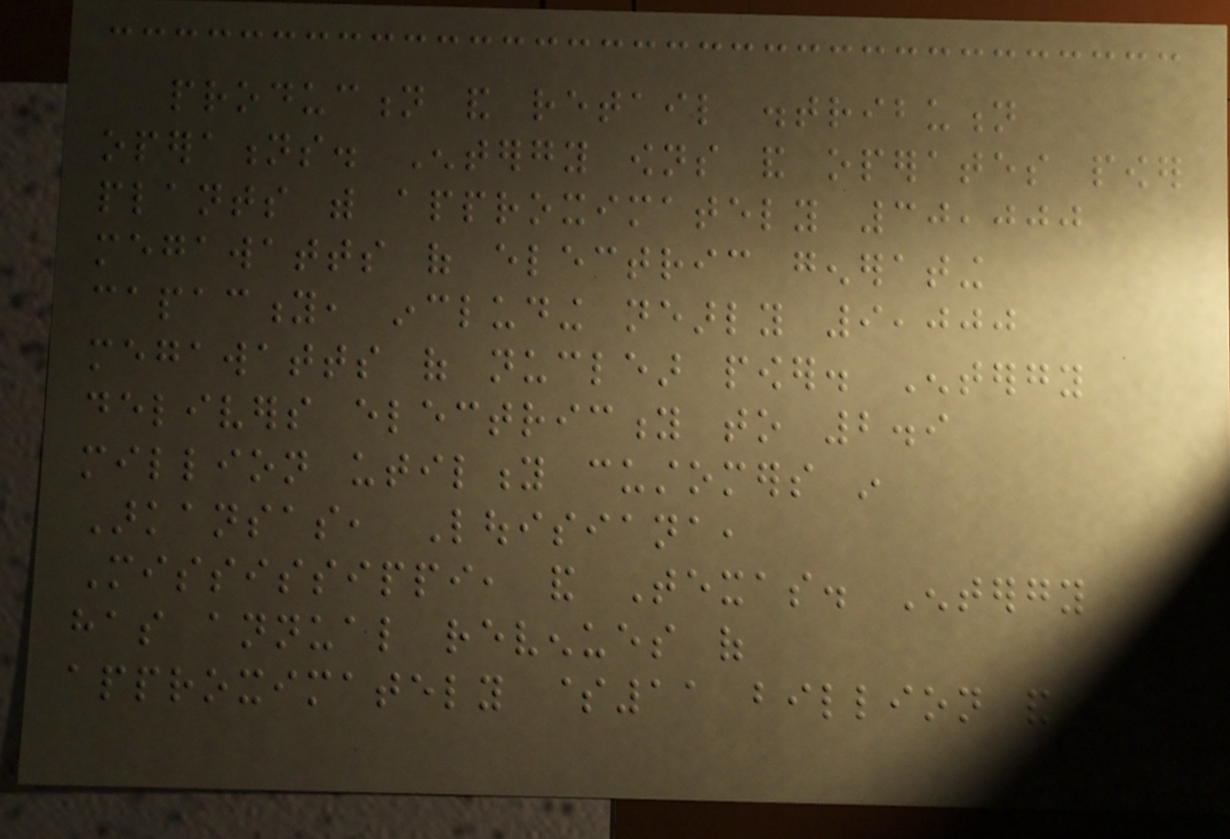production and retail distribution
operations. Entergy owns and operates power
plants with approximately 30,000
megawatts of electric generating
capacity, including nearly 9,000
megawatts of nuclear power. Entergy
delivers electricity to 2.9
million utility customers in
Arkansas, Louisiana,
Mississippi, and Texas. Entergy
has annual revenues of
approximately $11 billion and more
